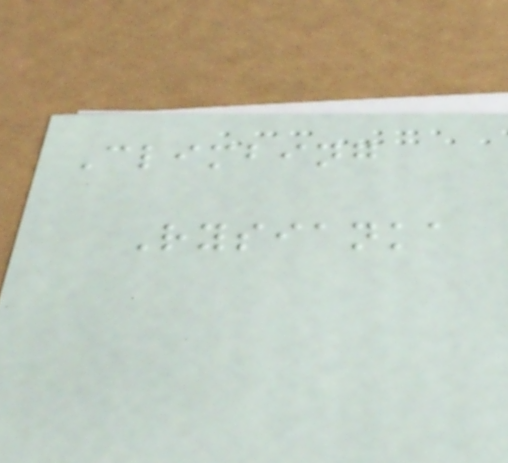Climbing
Rysianka
